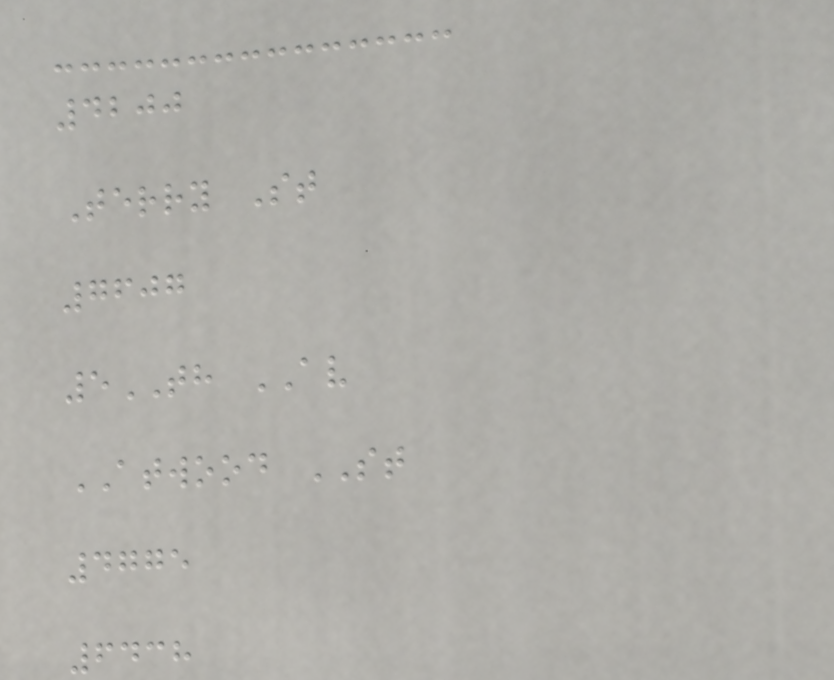4200
Terry St
7607
5TH AV
ATWOOD ST
4775
6438
